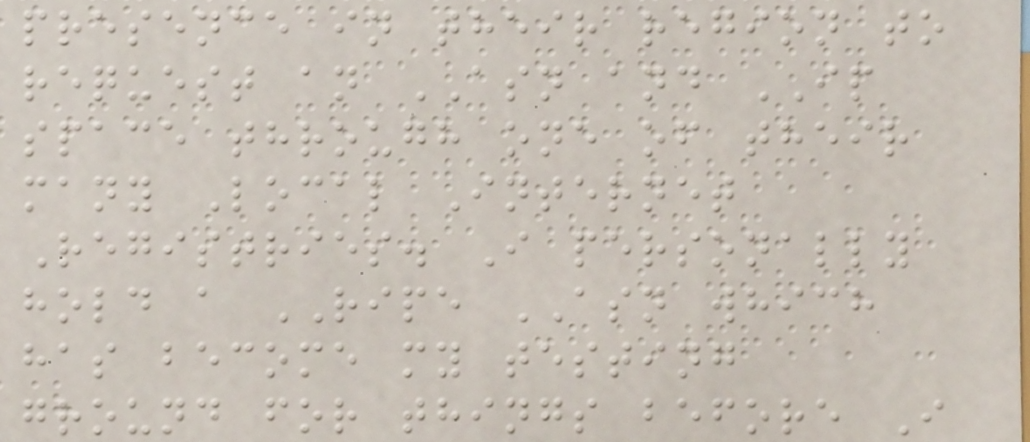presence in their region to
request an ASN and IP
space through one of their
many Local Internet
Registries. I personally
hold a RIPE ASN which
has become my testing
ground for things before I
